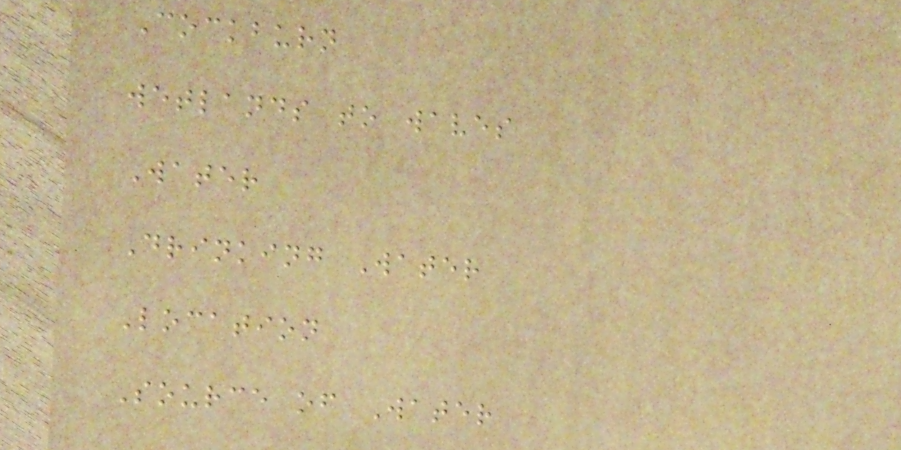Cockburn
wetlands to waves
Water
Drinking Water
Location
Source of Water
